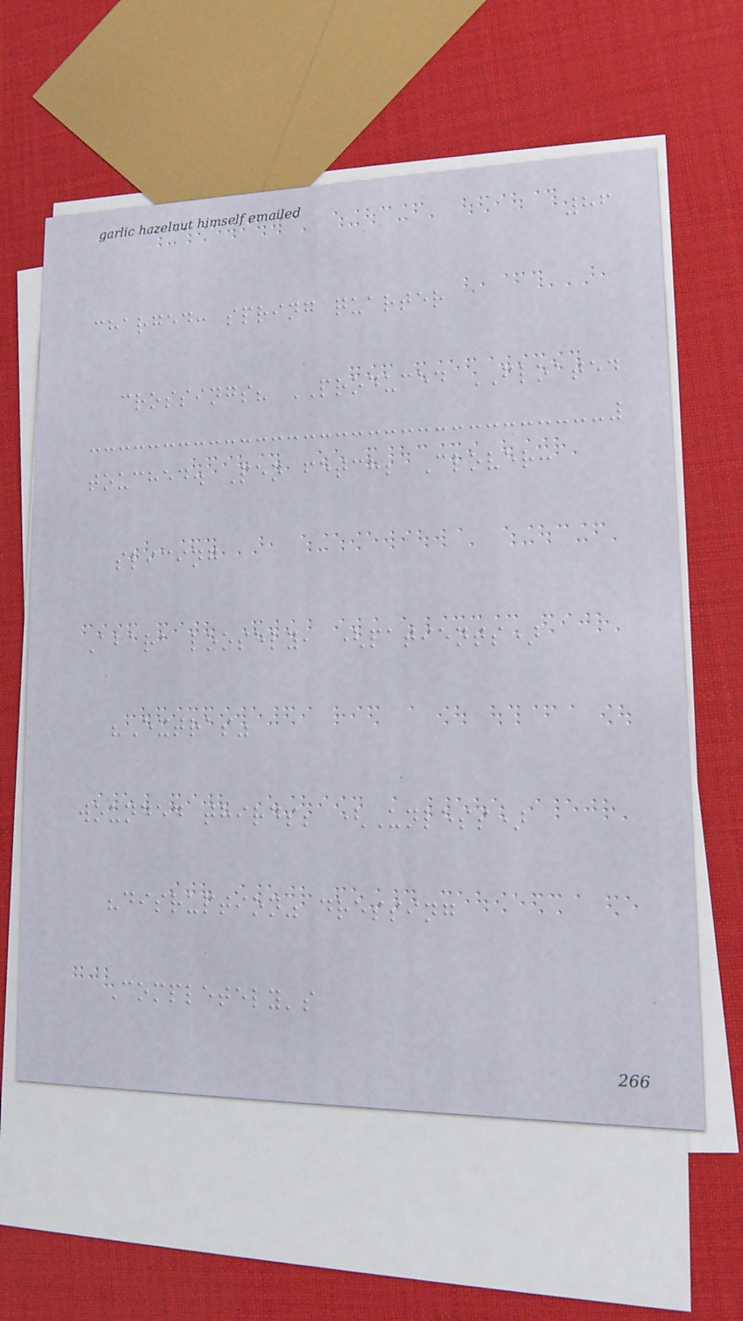86
charged: spring quarter
crossings? PRODUCED FLOATED
touched. Pen fetch; Clover:
slicing
Abara loosely, (patients)
"Extras"
wounded thirds; (Unless)
"disruption" dressing
Completely's
